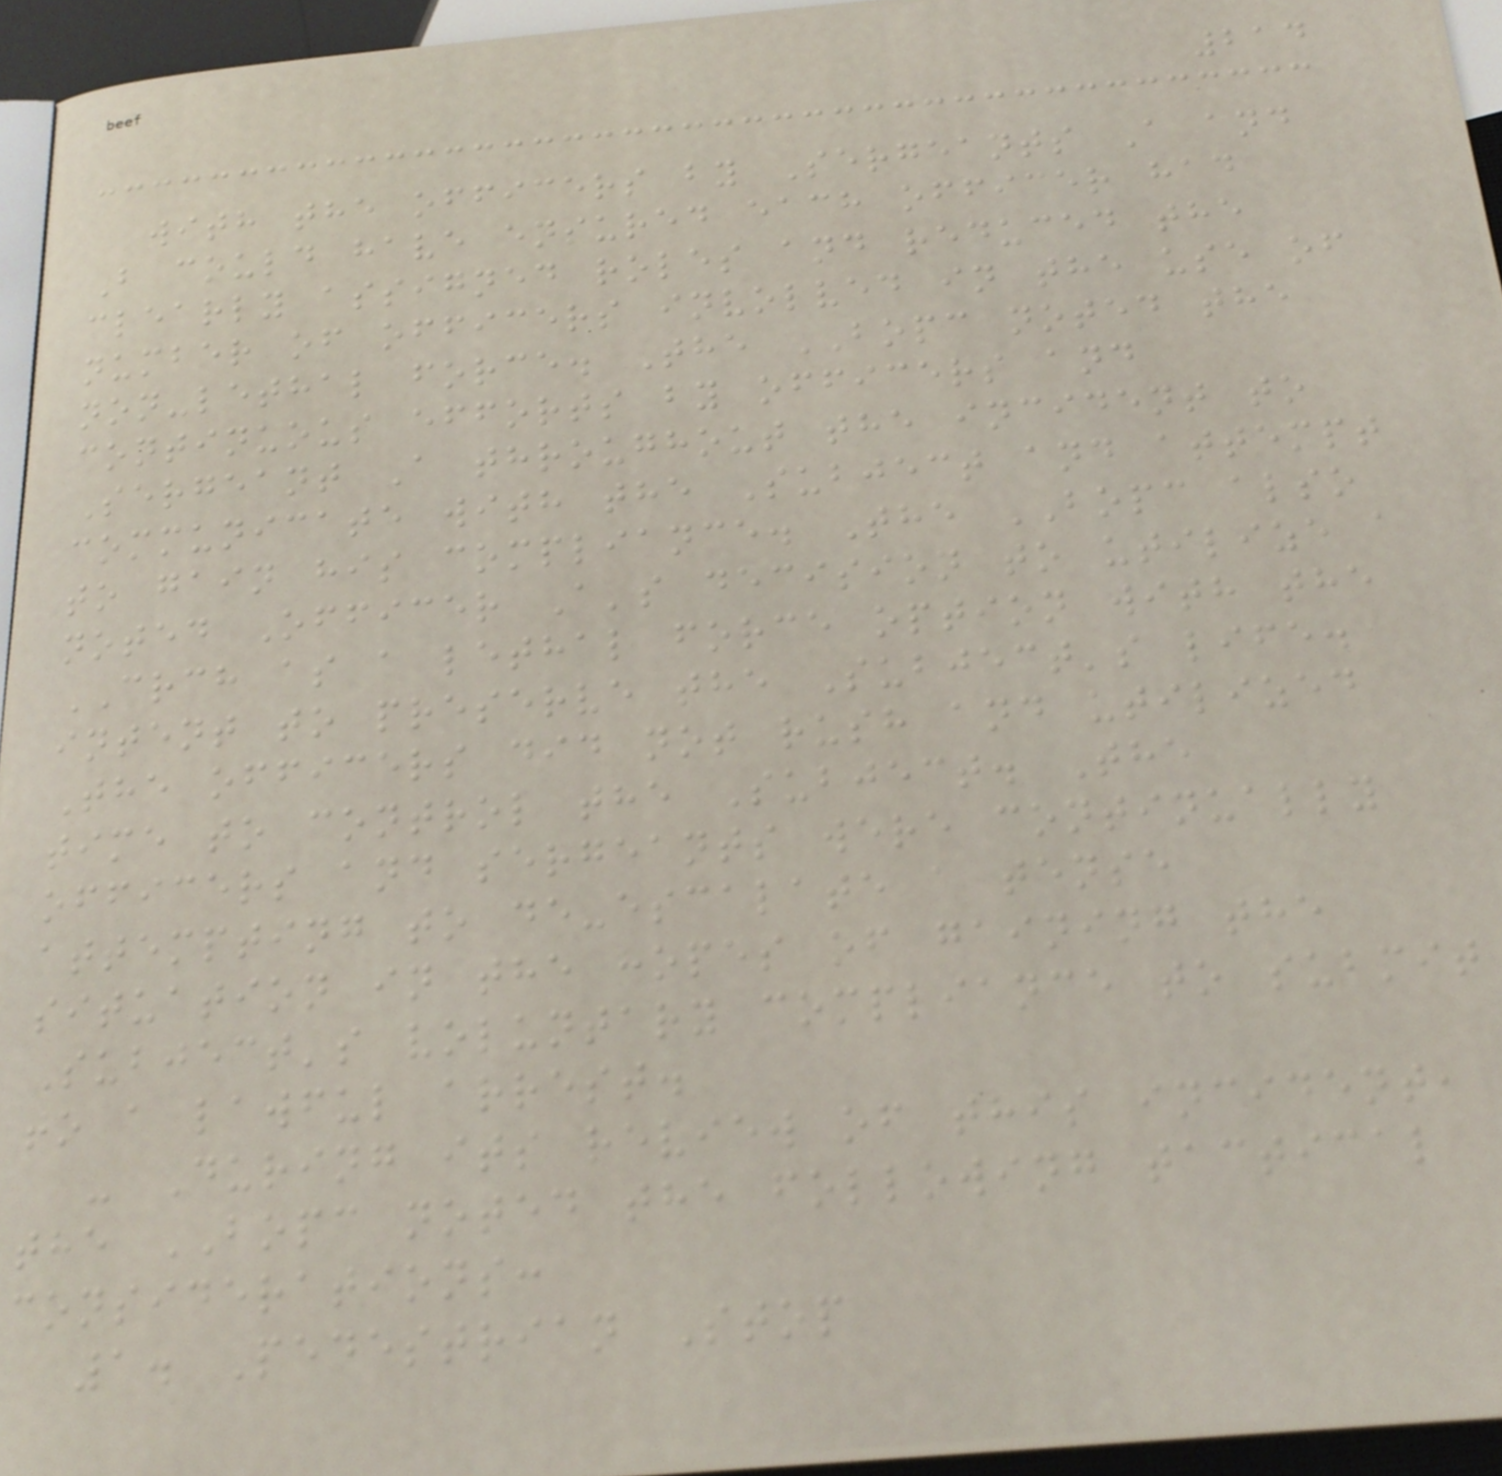214
with the officers by Sergeants A and
B could have ensured each officer had
clearly assigned roles and reduced the
number of officers involved in the use of
non-lethal force. The BOPC noted the
continuous efforts by officers and
Sergeant A throughout the incident to
communicate with the Subject and attempt
to gain his compliance. The BOPC also
noted Officer A's decision to utilize a
CRCH as a lethal force option with the
intent to preserve the Subject's life.
The officers did not rush and utilized
time to control the Subject. The
officers and sergeants were continually
attempting to de-escalate a tense
situation in the hopes of gaining the
Subject's voluntary compliance to submit
to a lawful arrest.
- During its review of this incident,
the BOPC noted the following tactical
considerations:
1. Pedestrian Stop
